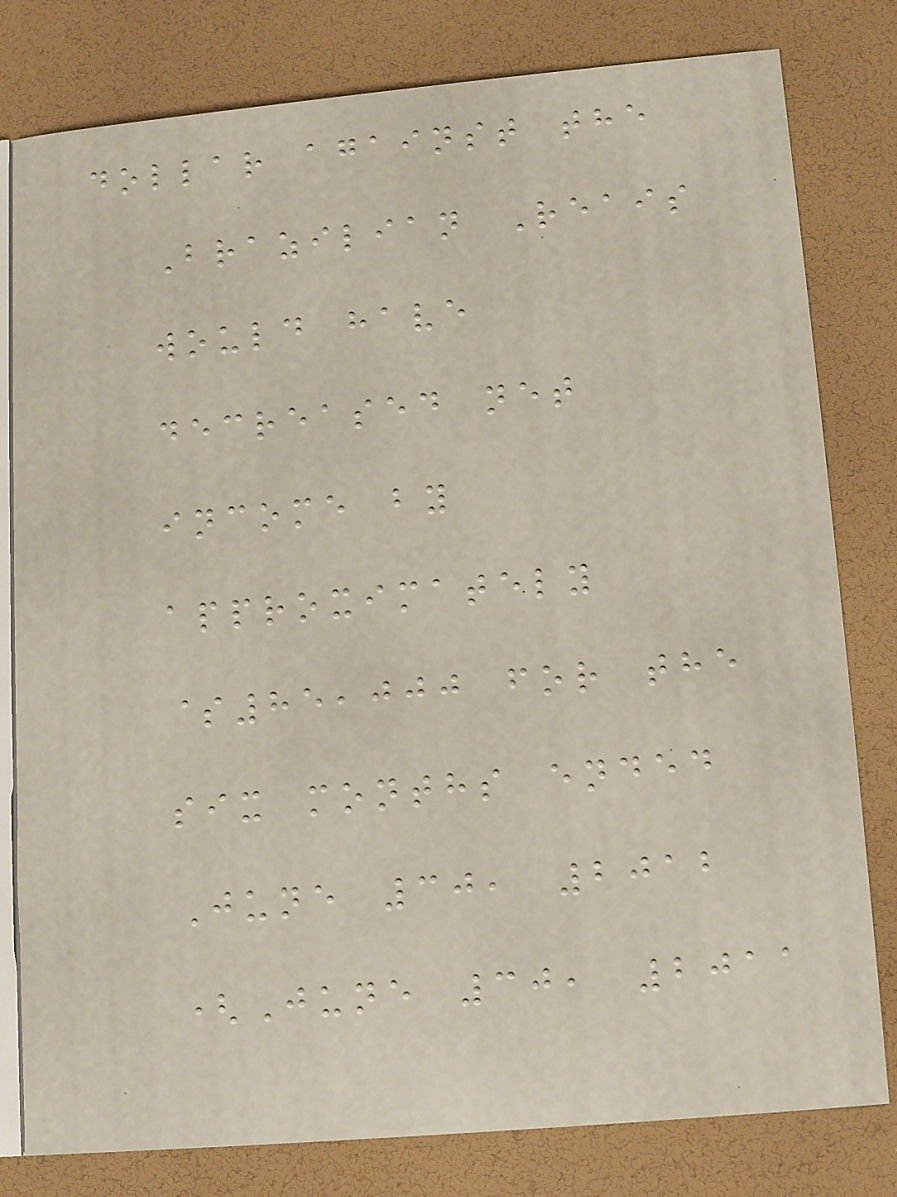dollar against the
Brazilian Reais
would have
decreased net
income by
approximately
$85,000 for the
six months ended
June 30, 2012
(June 30, 2011
